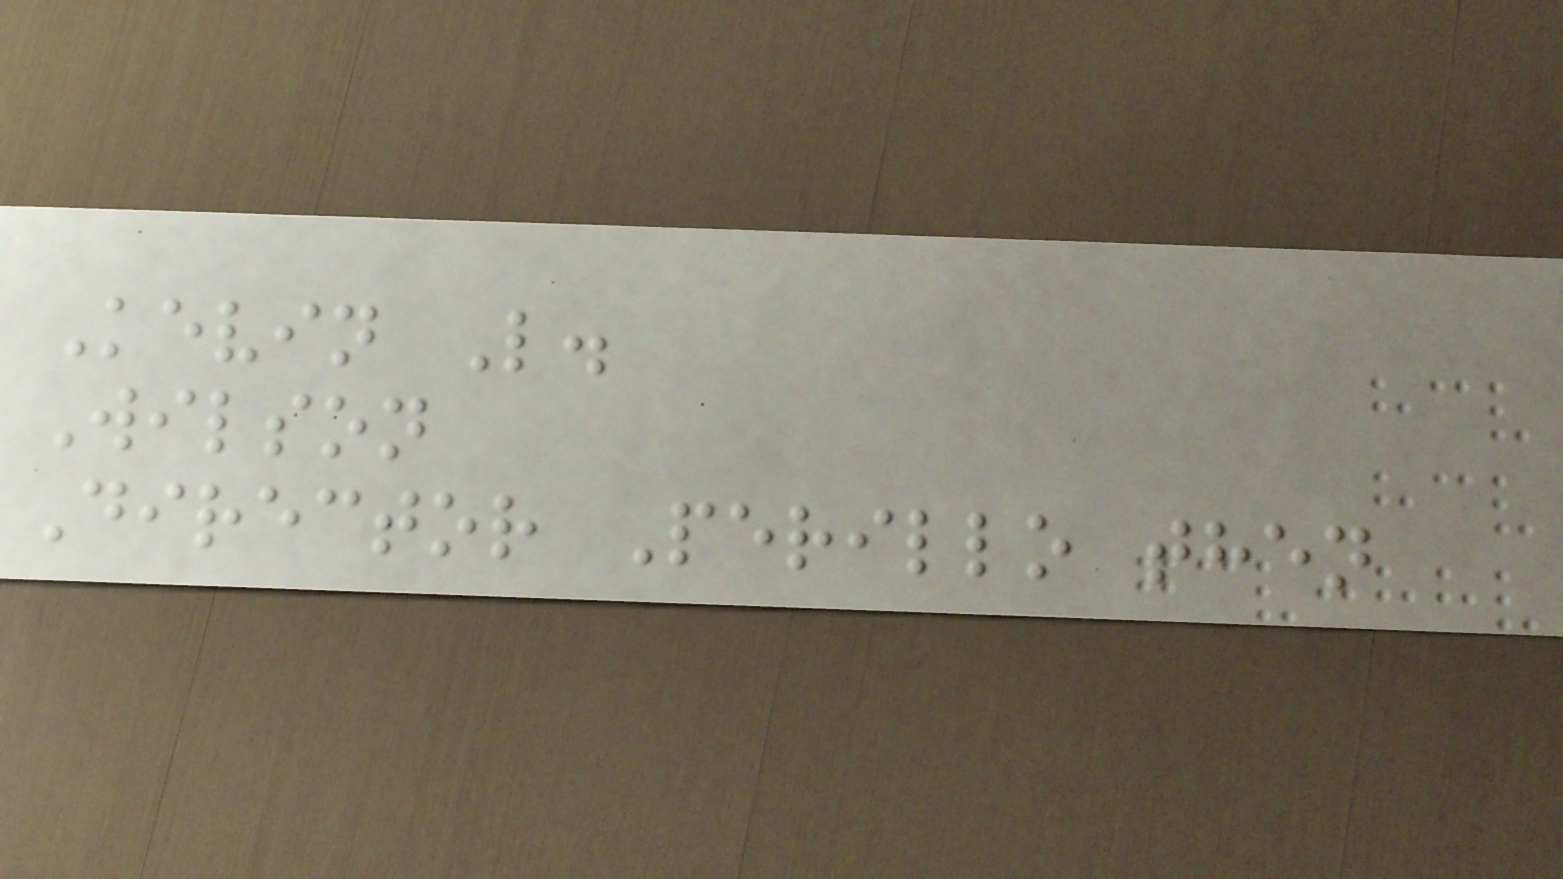Kevin L.
Wilson
Director Perillo then
